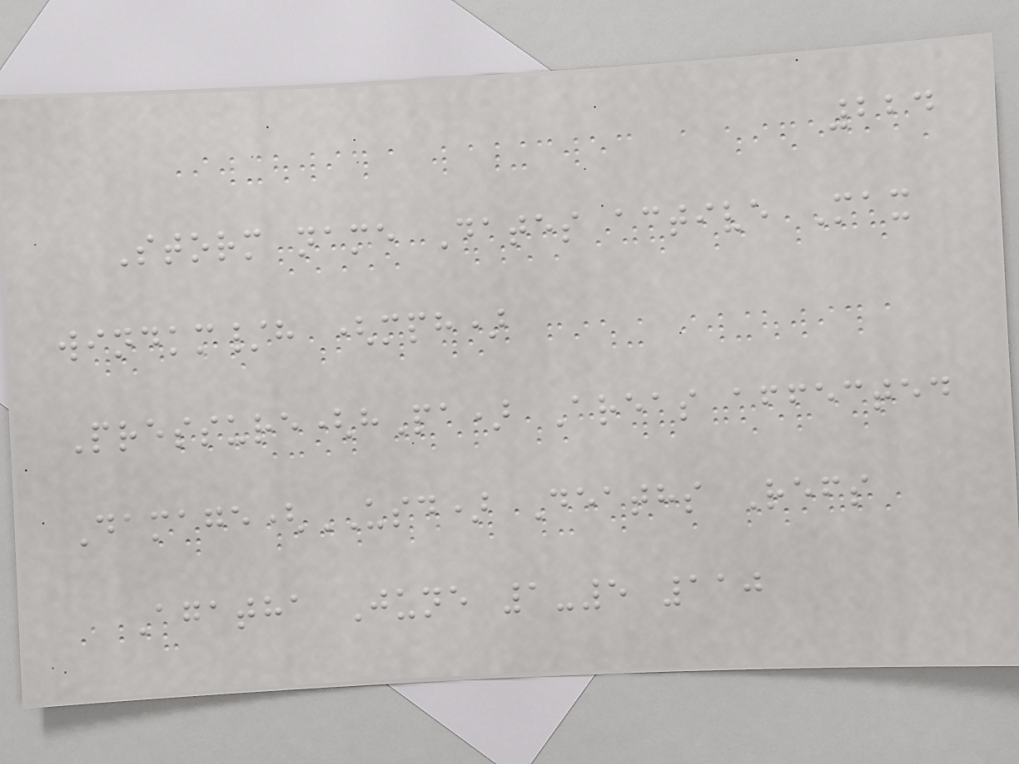224
Storm name Dates active Max
windkm/h (mph)
Pressure(hPa) Areas affected
Damage(USD) Deaths Refs
Agatha June 1-5 110
